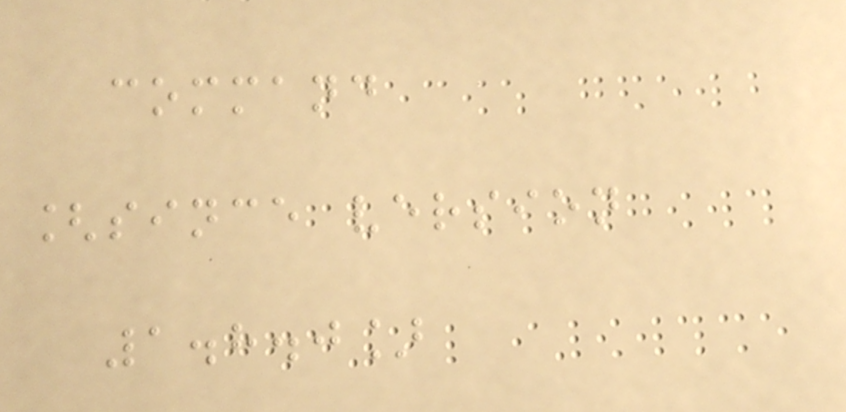command
[since version
1.8.0]
